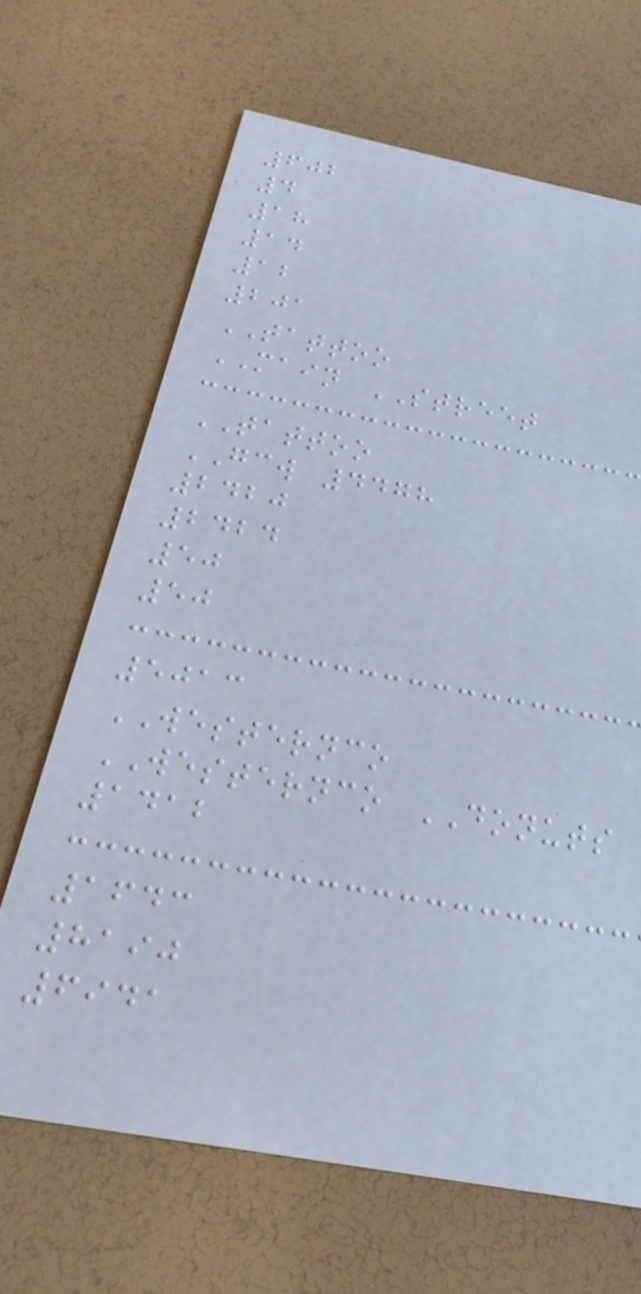602
4
18
14
12
201
TATTOO
MAIN STREET
TATTOO
GCW 4478
2420
2424
50
50
5013
WESTERNCO
WESTERNCO DONUTS
1412
1643
8190
6941
